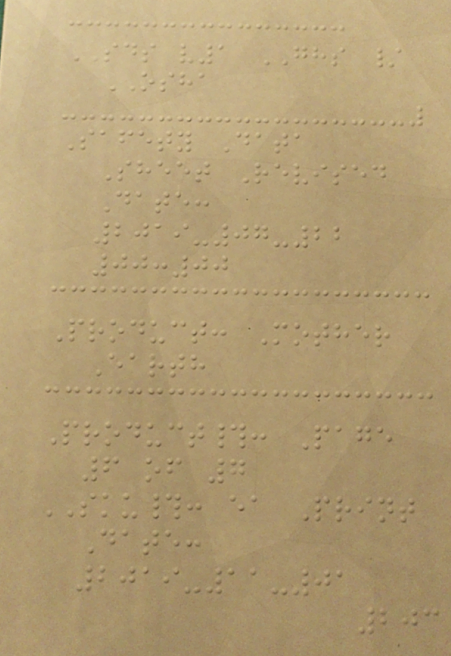SDS v1 GHS /
OSHA
Safety Data
Sheet Revised
Date:
2019-07-22
00:00
Product: Mother
Earth
Product#: Page
6 of 7
SKU#: ea Print
Date:
2019-11-01
203
